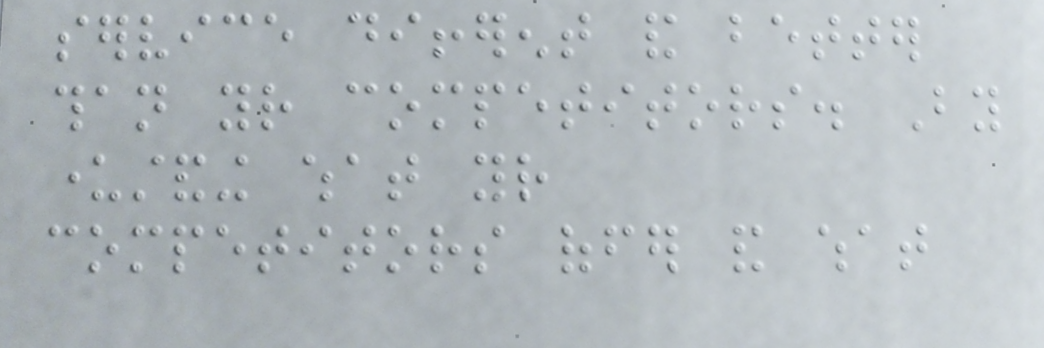service different and better
than your competitors. By
understanding what your
competitors offer and what
